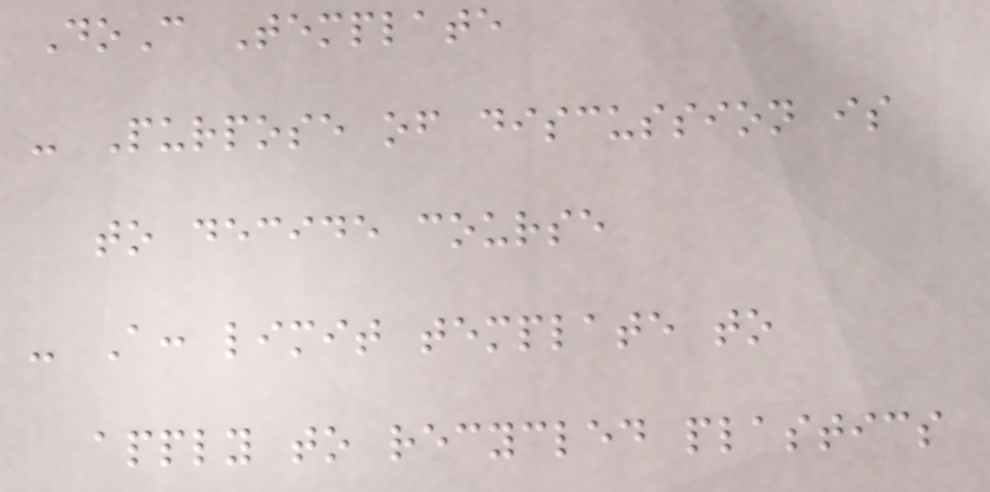DoC Template
- Purpose of discussion is
to decide course
- A: limit template to
apply to recycled plastics
